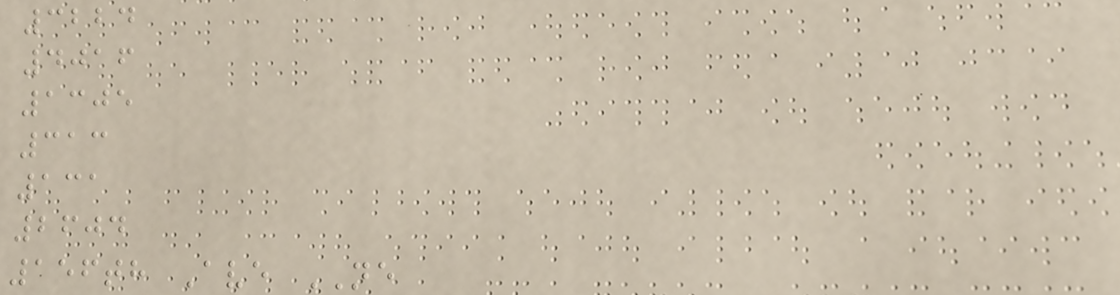3224
4016
1305
313
131
2604
156th Ave NE
